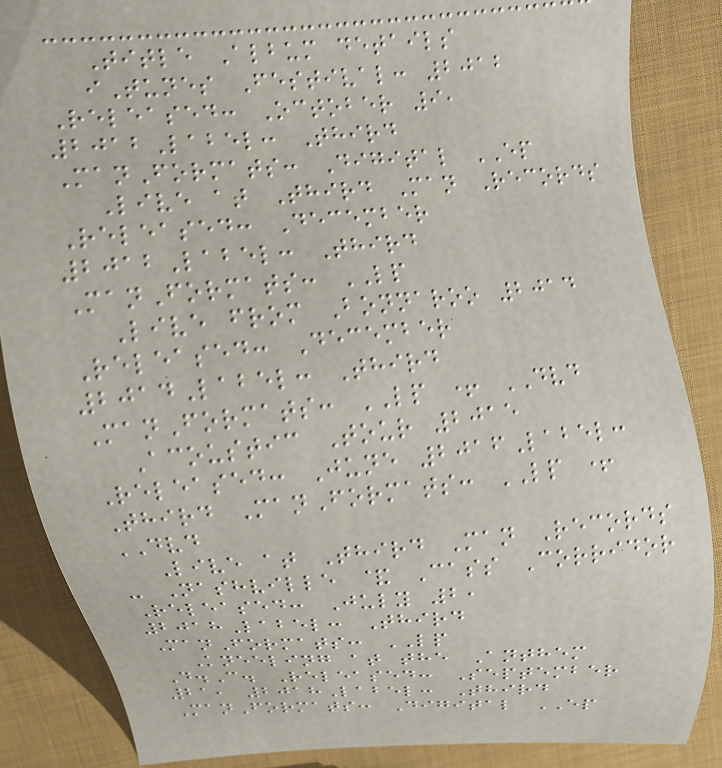Title Album details
iTunes Festival: 2012
Released: October 9,
2012Label: Third
ManFormats: Digital EP
Live at Third Man Records
Released: December
2012Label: Third
ManFormats: LP
Live from Bonnaroo 2014
Released: December
2014Label: Third
ManFormats: LP + DVD
Acoustic Tour 2015
Released: June 2016Label:
Third ManFormats: LP +
DVD
Live at Third Man Records
- Nashville & Cass Corridor
Released: July 2,
2018Label: Third
ManFormats: LP
Kneeling at the Anthem
D.C. Released: September
21, 2018Label: Third
ManFormats: Digital EP
